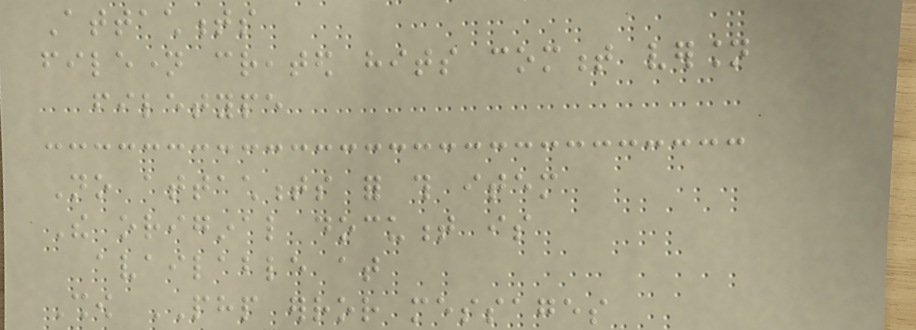Attachments
filename created hits comment version
filetype
No attachments for this item
The original document is
available at
Show PHP error messages
